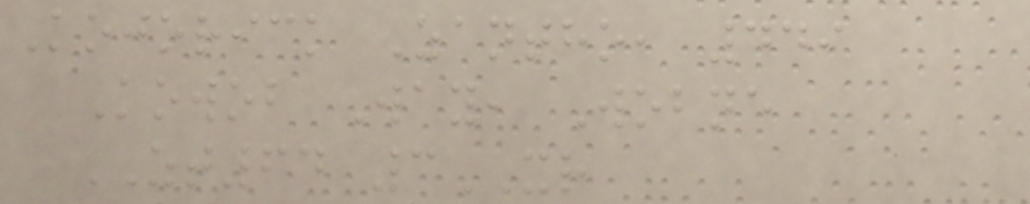Kojorick Zantho, 449
Kowob Way, Wobne
ZT64 3XR
